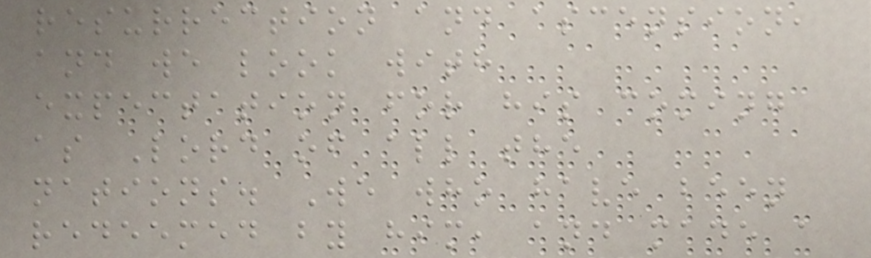resurrection and ascension,
and we look with
expectation for his coming
as Lord of all the
nations. We who have been
redeemed by him, and made a
